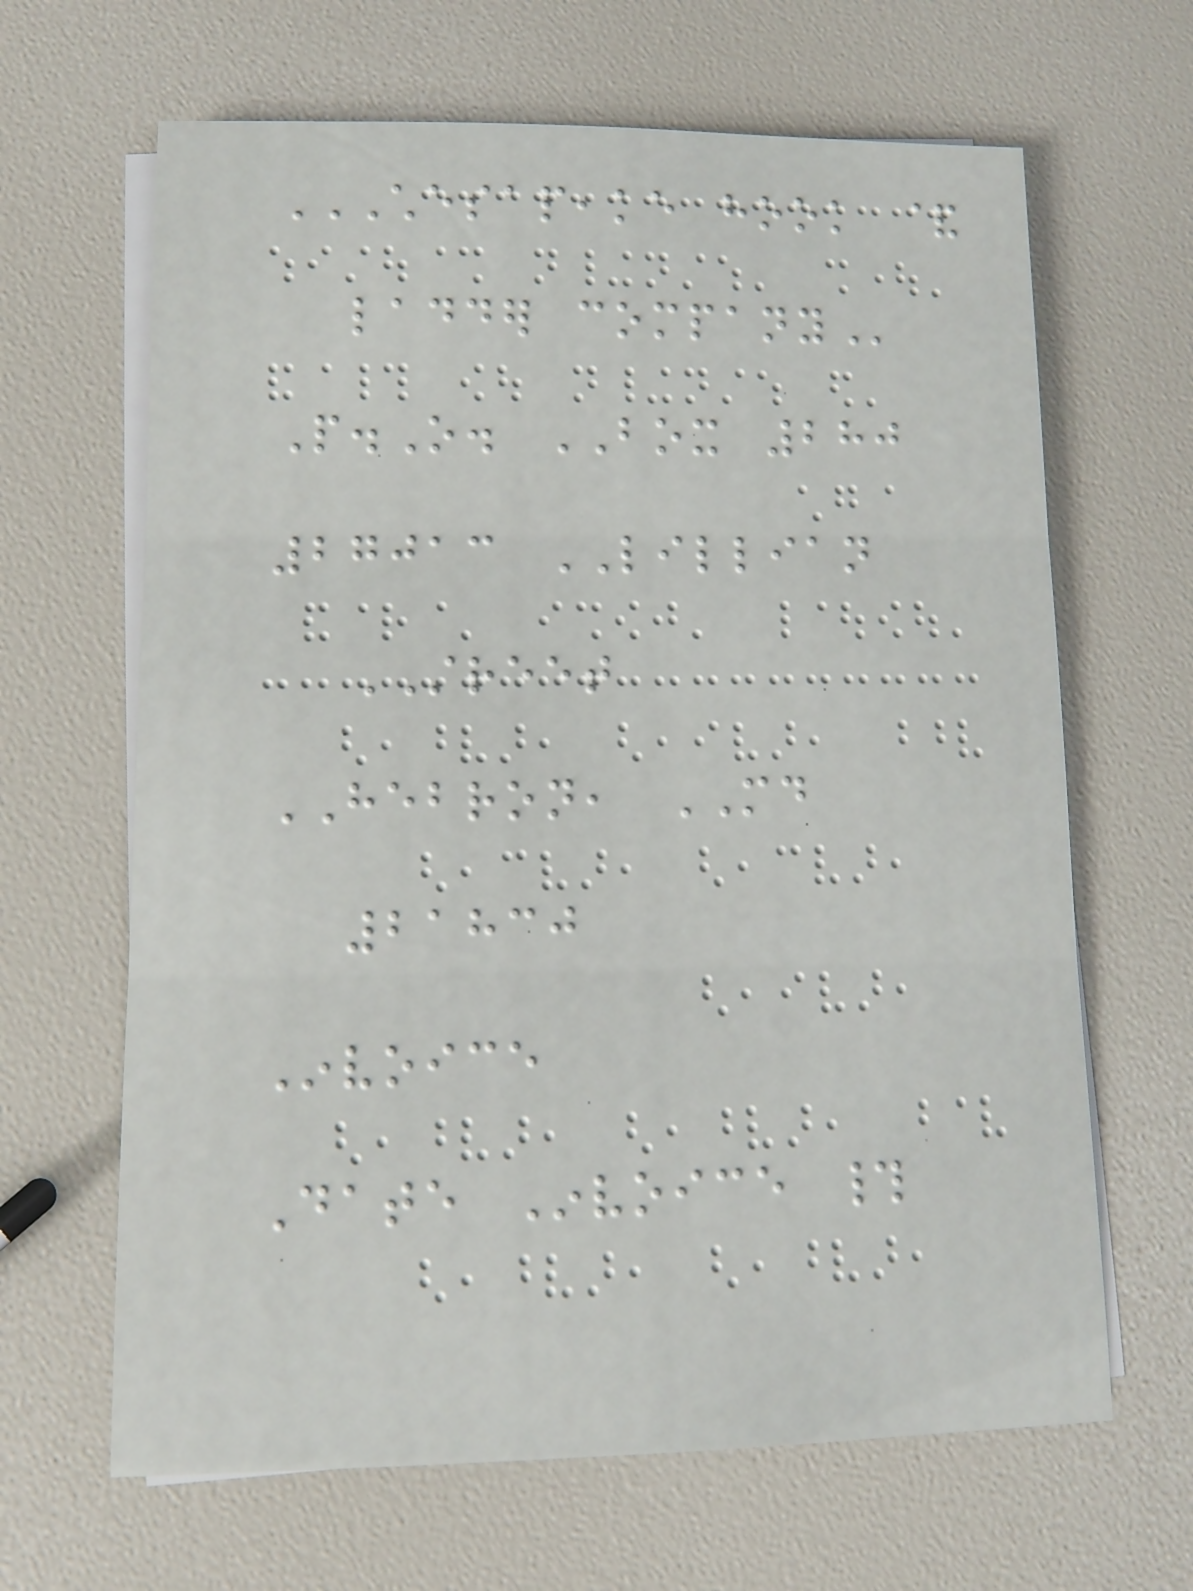CHESAPEAKE HOOK &
LADDER COMPANY
P.O. BOX 280
27013 LILLIAN
STREET
HEBRON, MD
21830
Invoice
Date Invoice #
